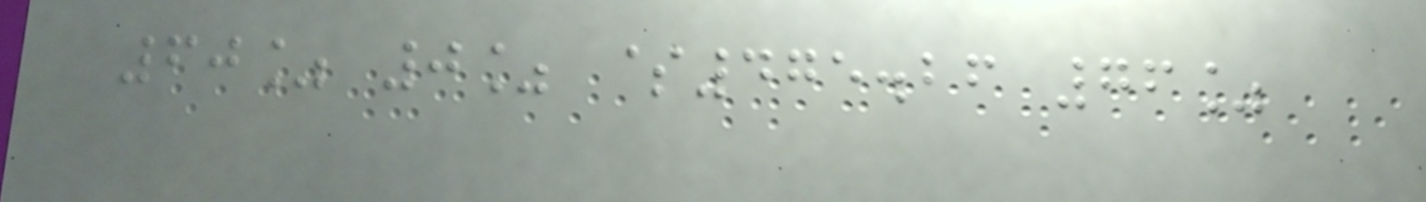60% 0% $475.26 76%
